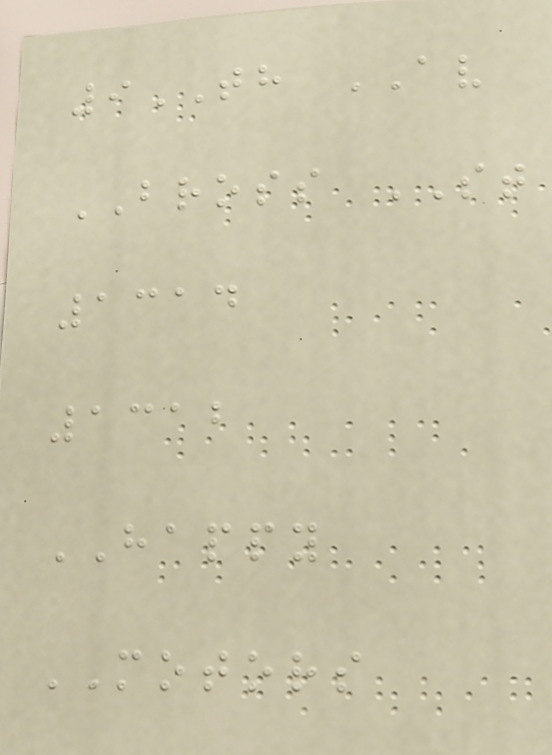9TH AV
BROSS ST
1314
1312
HAPPY
MOTORS
